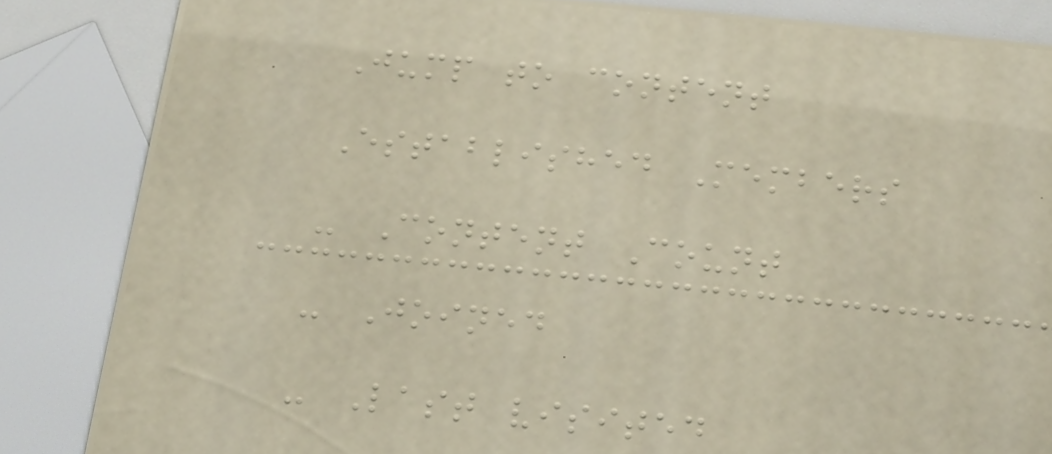Jump to content
Established Members
- Content Count
- Joined
- Last visited
